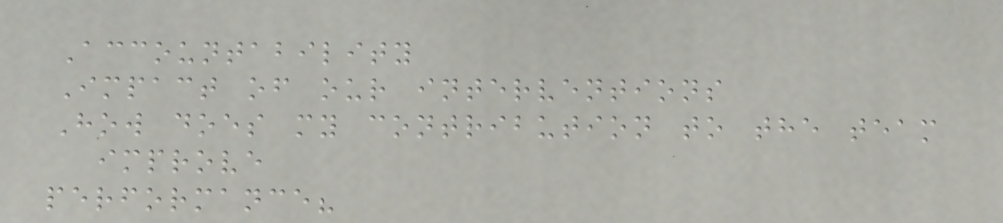Accountability
Impact of our interventions
How does my contribution to the team
improve
performance?
